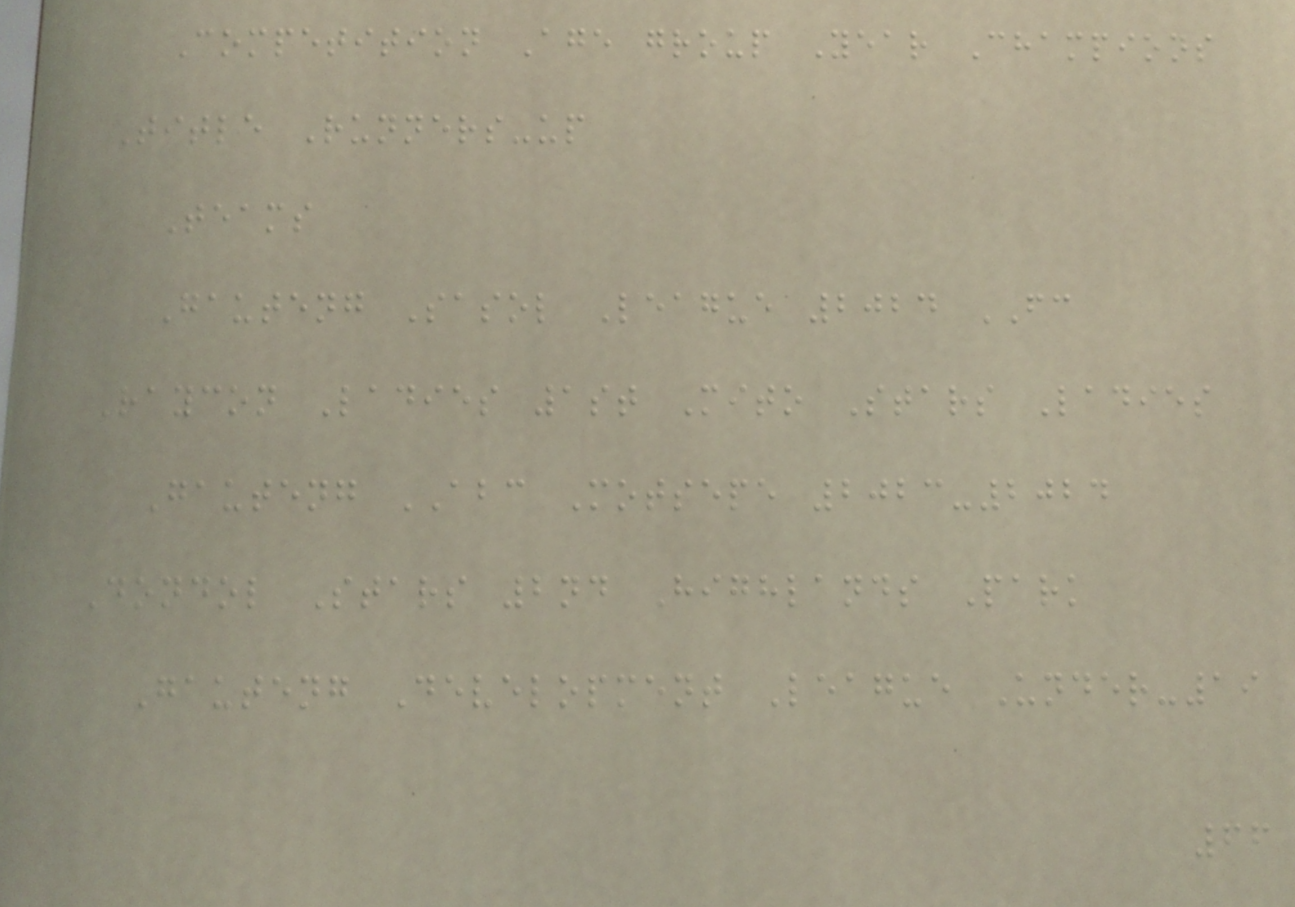Competition Age group Year Champions
Title Runners-up
Teams
Gauteng Sasol League 2024 FC
Raycon Ladies 1st Mito Stars Ladies
Gauteng ABC Motsepe 2023-2024
Dondol Stars 2nd Highlands Park
Gauteng Development League Under-19
66
